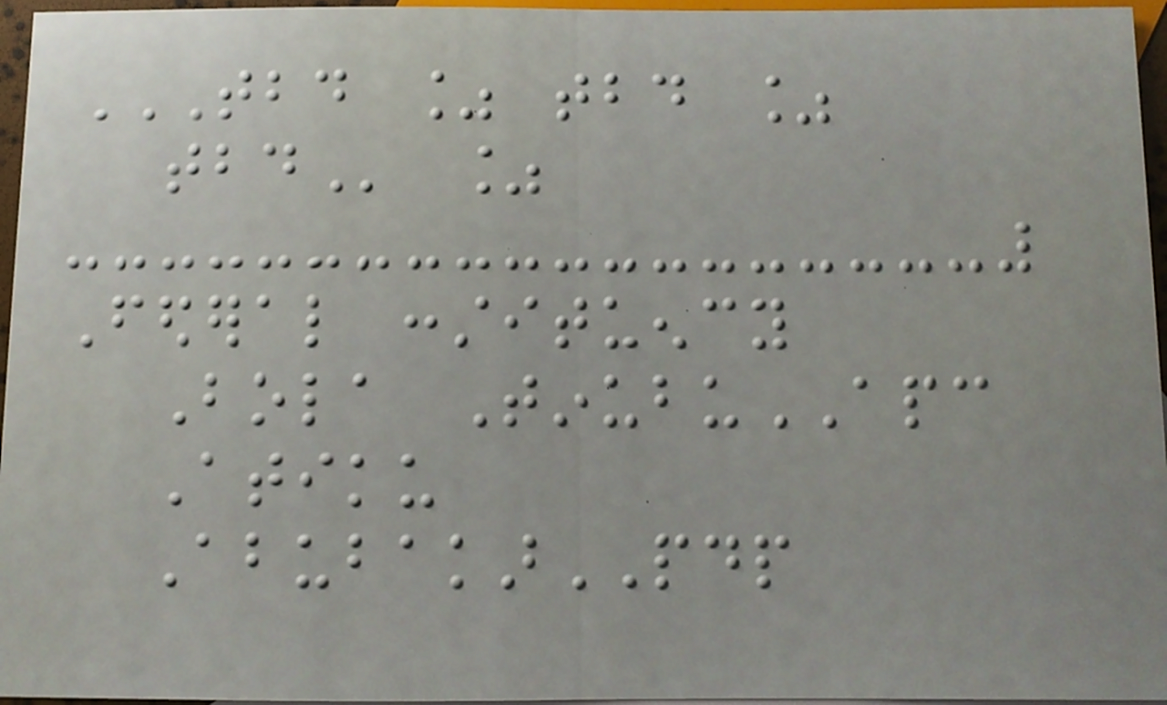TBD % TBD %
TBD %
Federal constituency
Bola TinubuAPC
Atiku
AbubakarPDP
